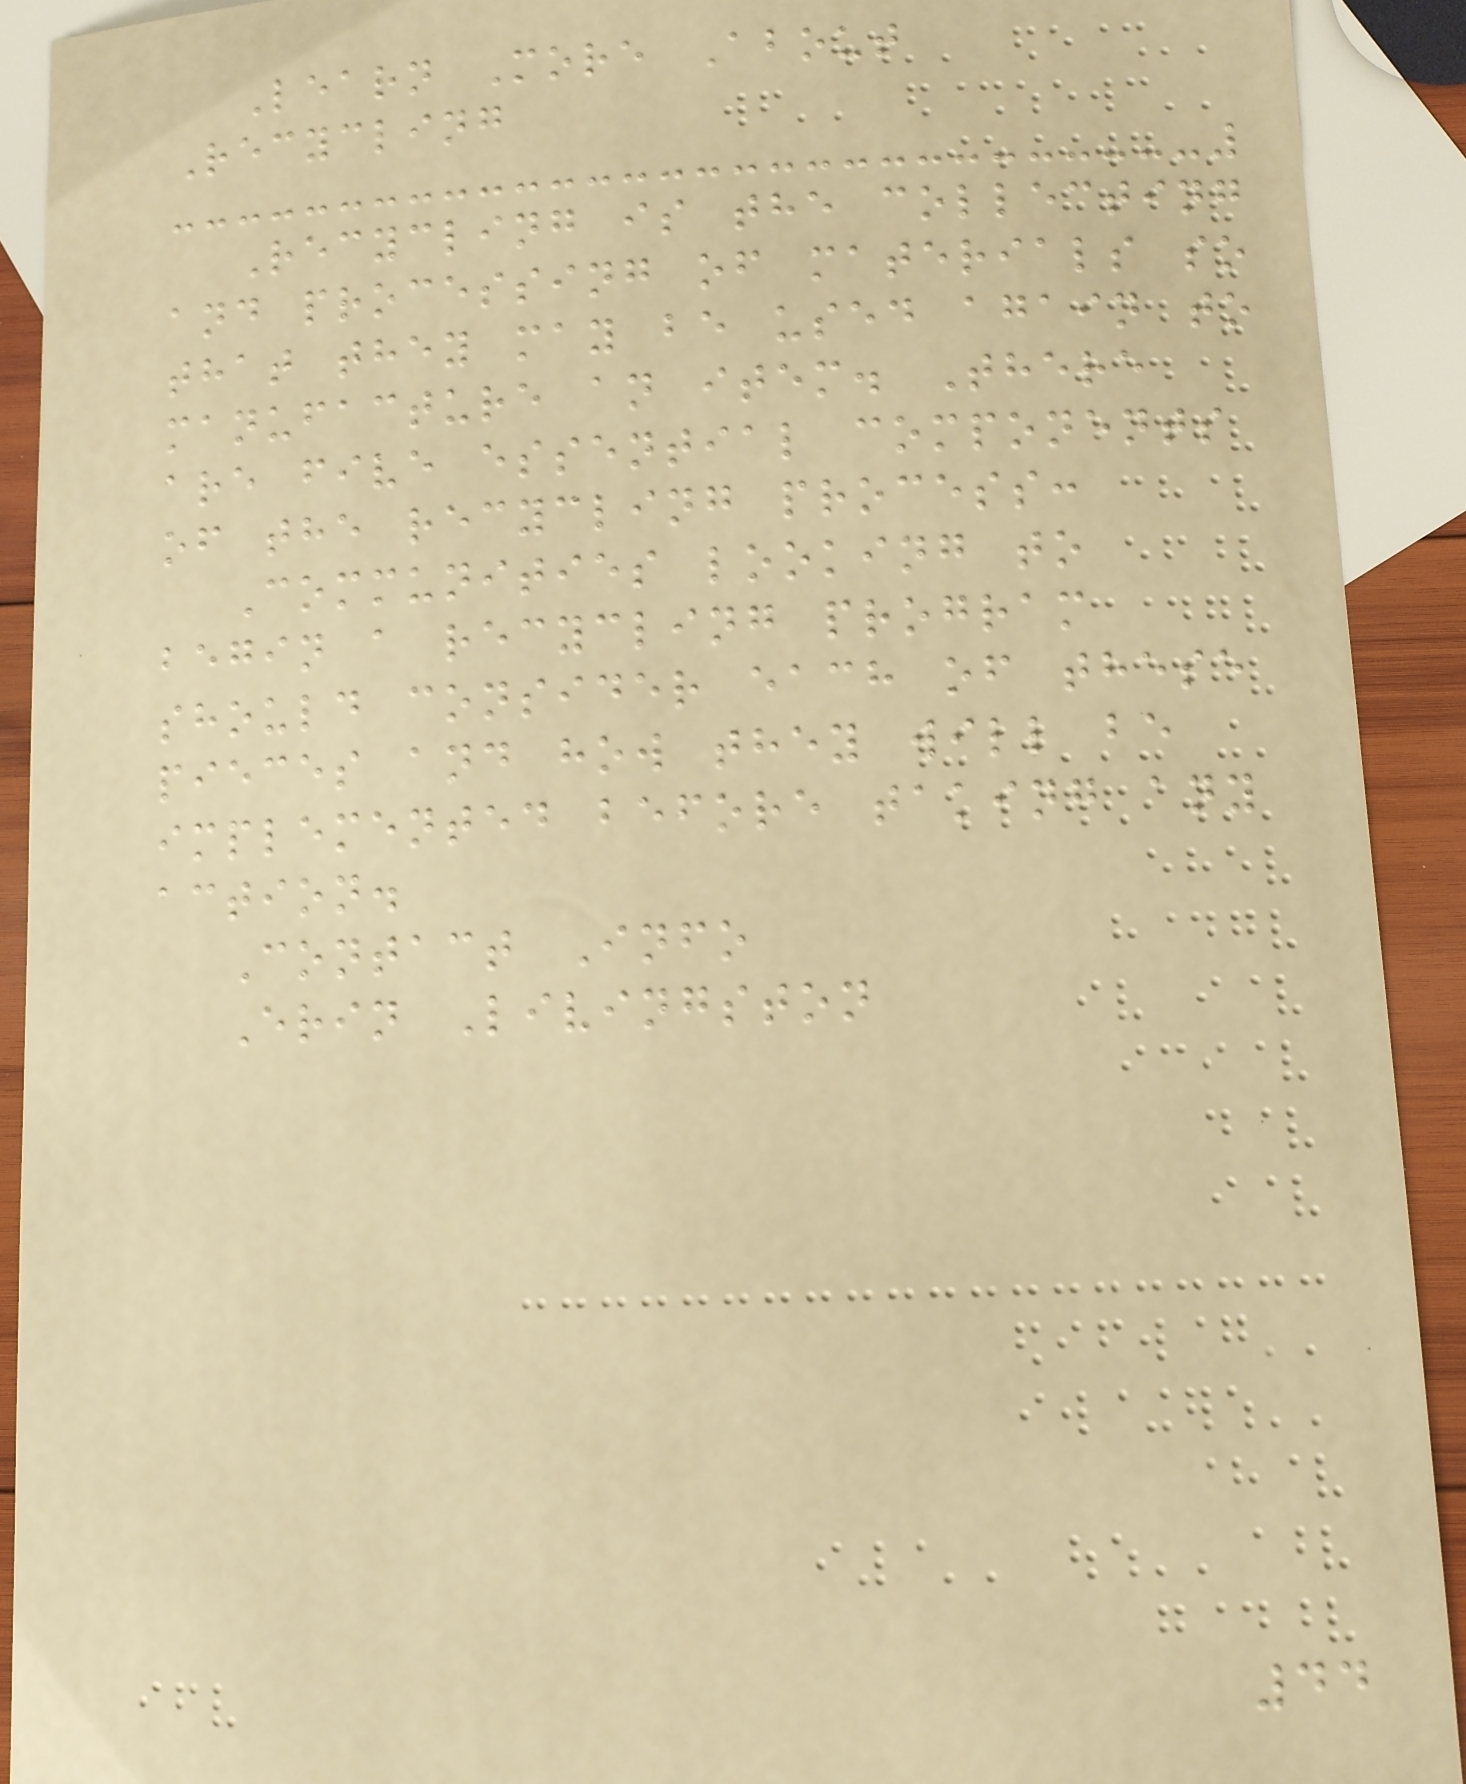Learn More About
Recycling
Recycling is the collecting
and processing of materials so
that they may be used again to
manufacture an item. There
are five essential components
of the recycling process:
Communities looking to
begin a recycling program
should consider each of these
pieces and how they will be
implemented before taking any
action.
Contact Info
Erin Livingston
44
